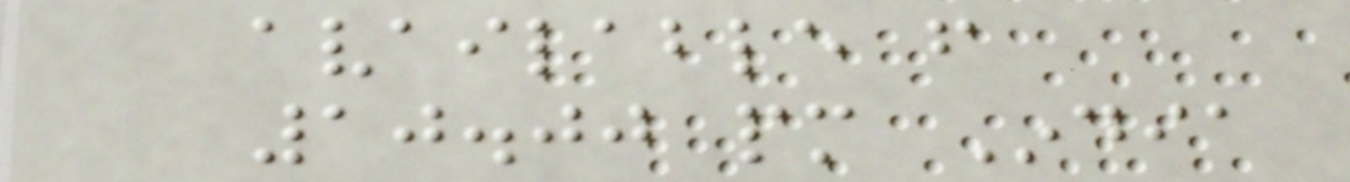available from
10.00 pm India
